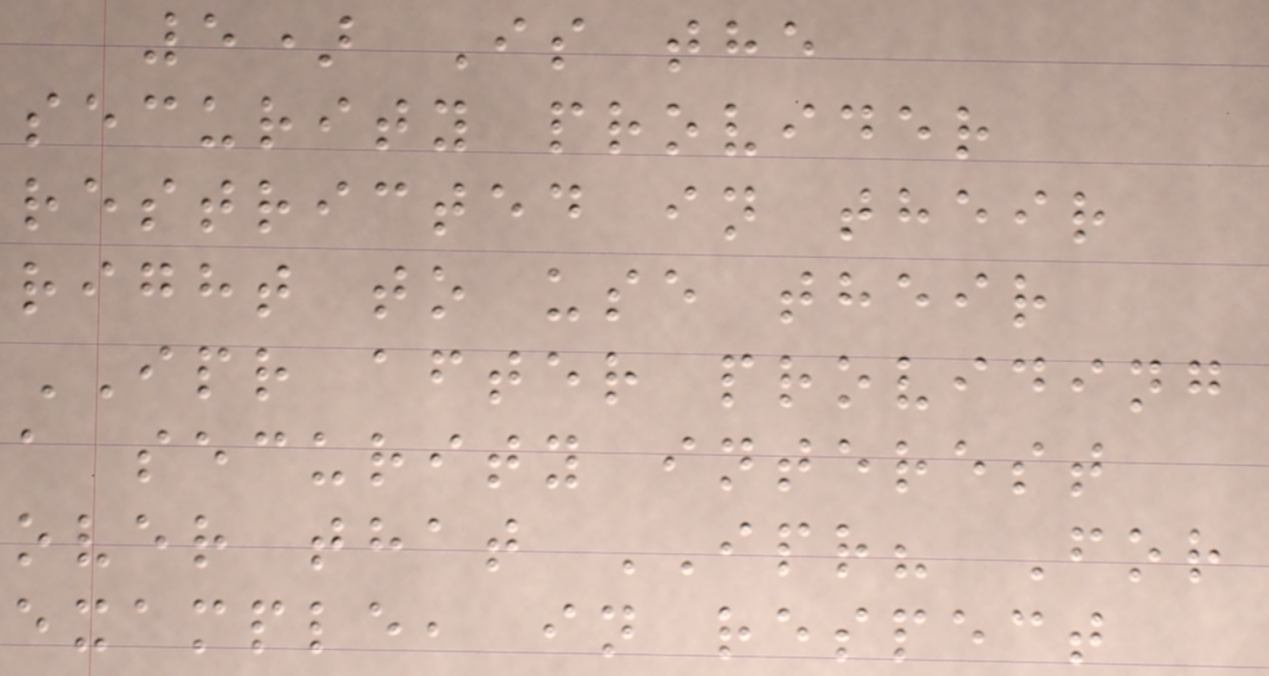5) Is the
security provider
restricted in their
right to use their
IPR after providing
a security interest
over that IPR? For
example, in respect
